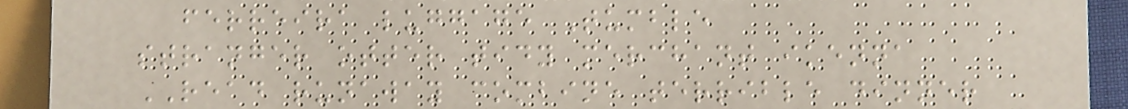ferreira luggage Tumble
stranger otter tidy merchant ikenna
READ runaway combine terrible dinner
